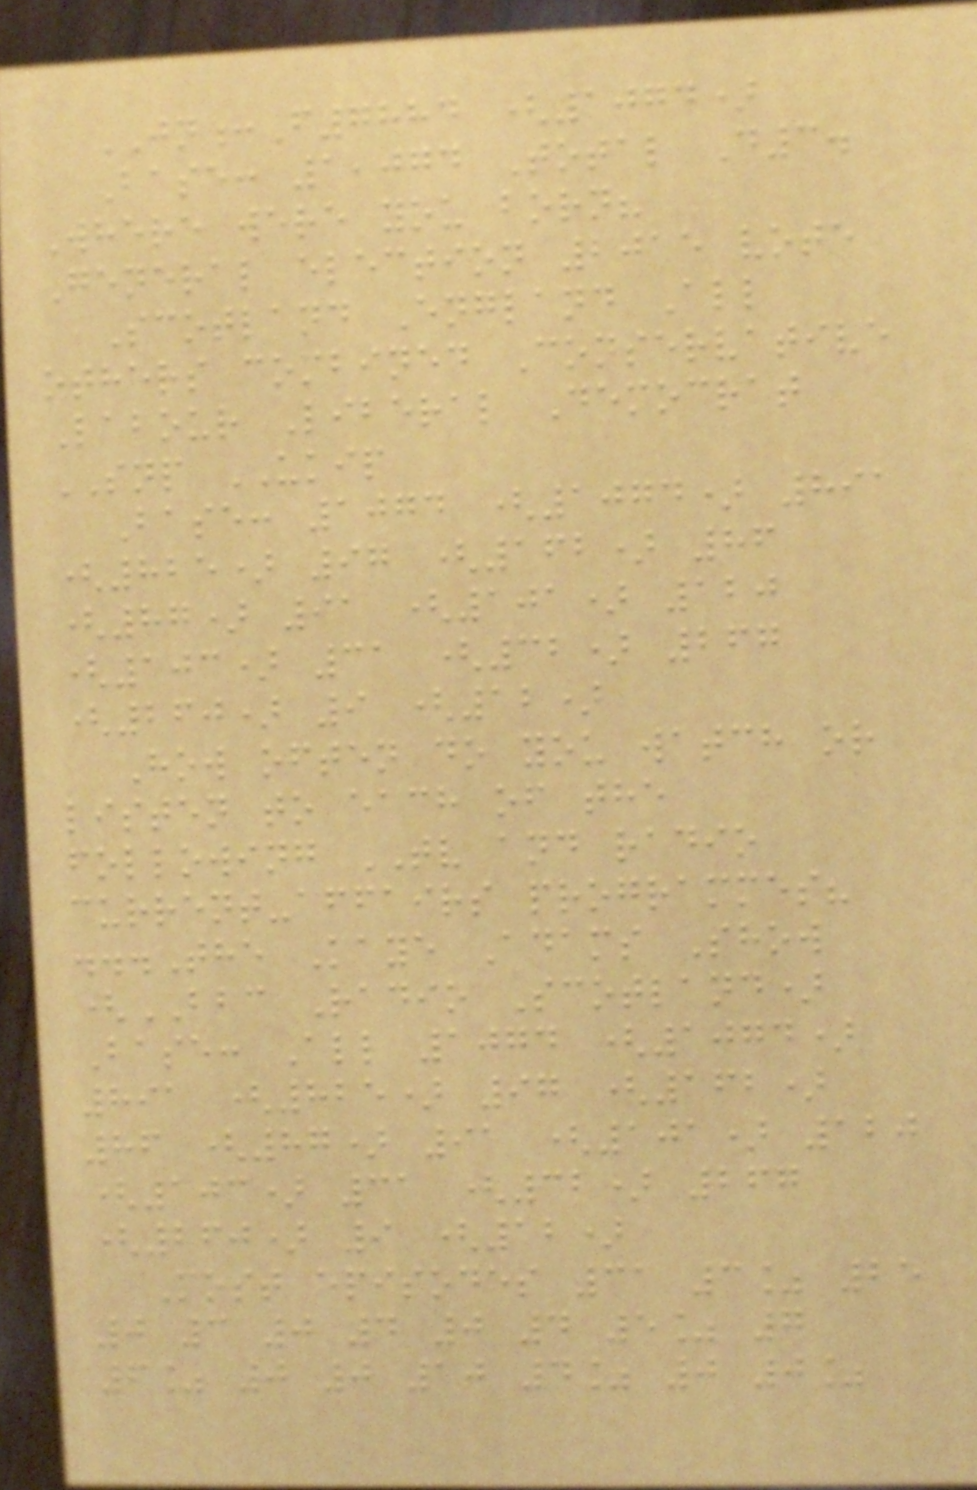JN:F7884 (1074)
Base: 1,074 Total D3.
Where were you born?
General election 2015 vote
Scotland England All
others combined Conservative
Labour Liberal Democrat
SNP UKIP
Base: 1074 (1074) 891
(825) 97 (162) 86
(87) 91 (101) 120
(103) 31 (32) 267
(260) 9 (12)
How often do you watch or
listen to each of the
following TV and radio
current-affairs programmes?
...The Kaye Adams Show
(BBC Radio Scotland)
Base: All 1074 (1074)
891 (825) 97 (162)
86 (87) 91 (101) 120
(103) 31 (32) 267
(260) 9 (12)
Most episodes 31 3% 25
0 3 0 4 0 4 5% 7
6% 0 0 10 4% 0 0%
